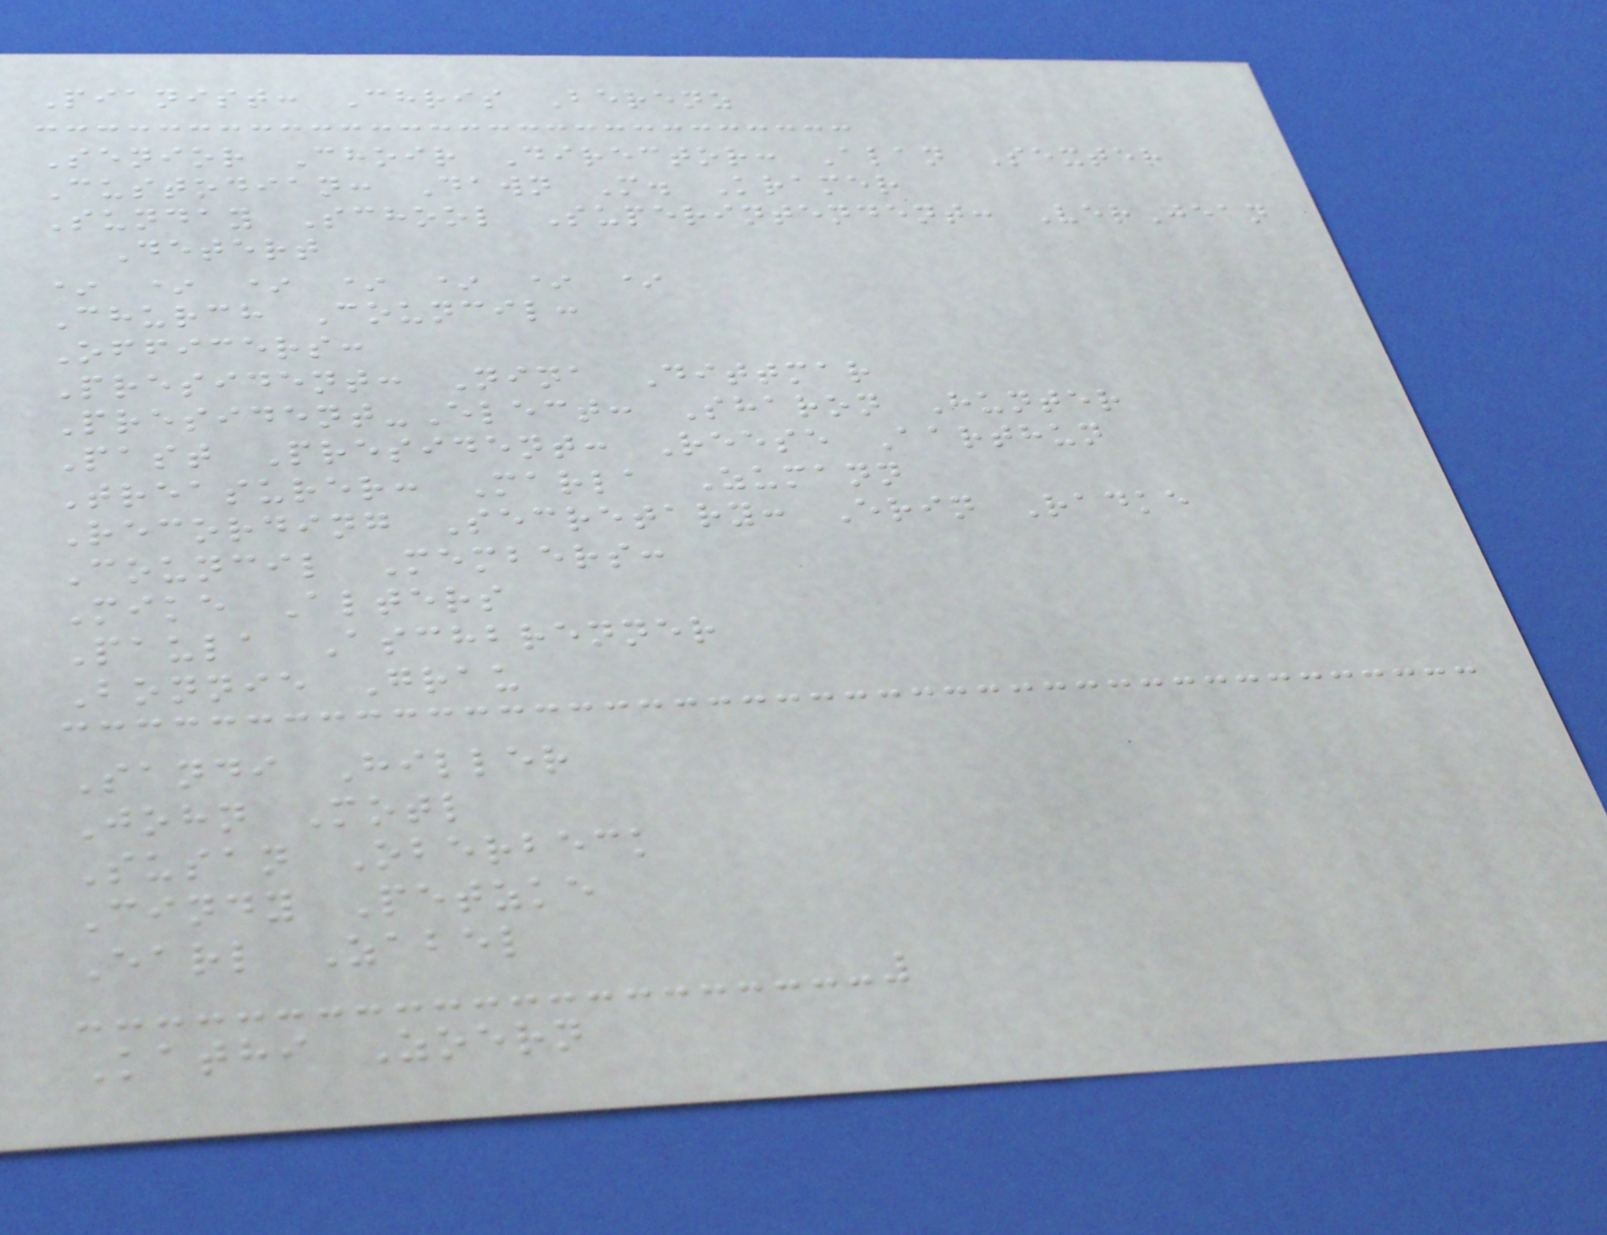Pianist: Chris Berenz
Senior Choir Director: Alan Sexter
Custodian: Dawn M. Kramer
Sunday School Superintendent: VerJean
Detert
* * * * * * *
Church Council:
Officers:
President: Nina Dittmar
President-Elect: Sharon Hunter
Past President: Reese Aarthun
Treasurer: Marla Zumann
Recording Secretary: Erin Radke
Council Members:
Mike Alters
Paula Aschbrenner
Bonnie Grau
Sandi Hiller
John Motl
Susan Oberbeck
Cindy Petzke
Earl Zabel
Kathi Zoern
